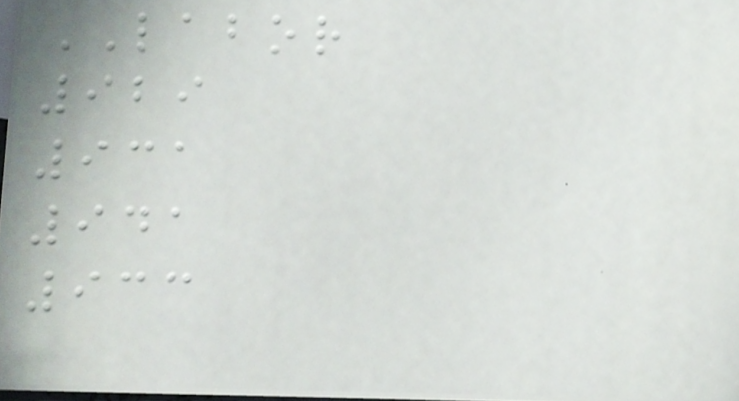LABOR
929
931
941
933
